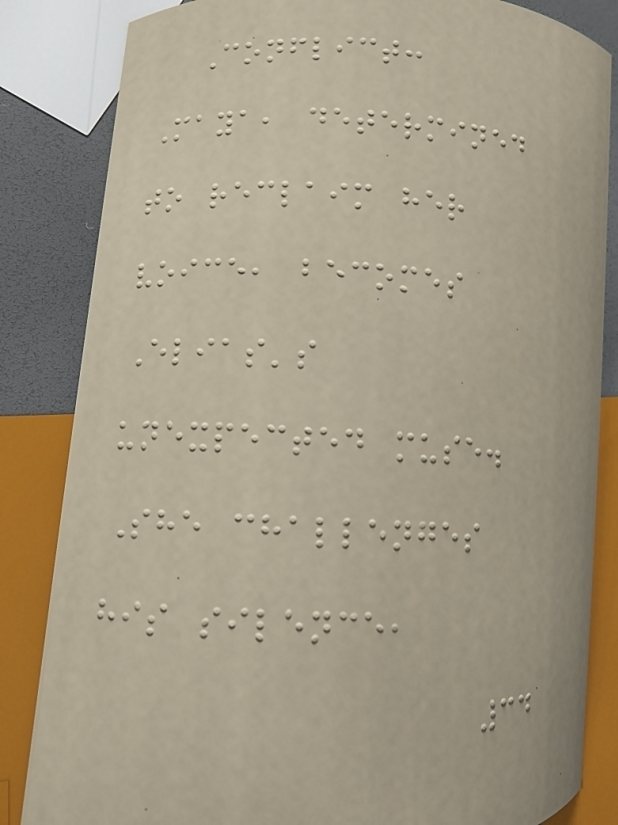Conflict:
Maya, determined
to reclaim her
voice, becomes
Elias's
unexpected muse.
She challenges
his silence,
34
